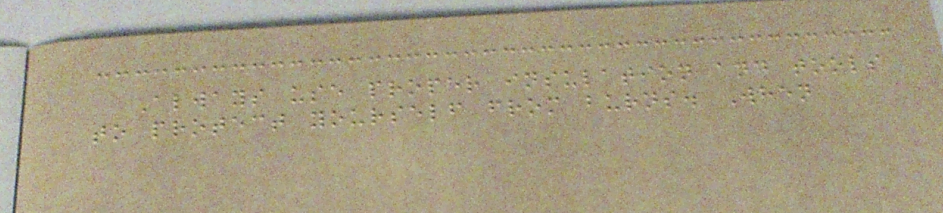Always use proper insulation and tools
to protect yourself from burns. When
